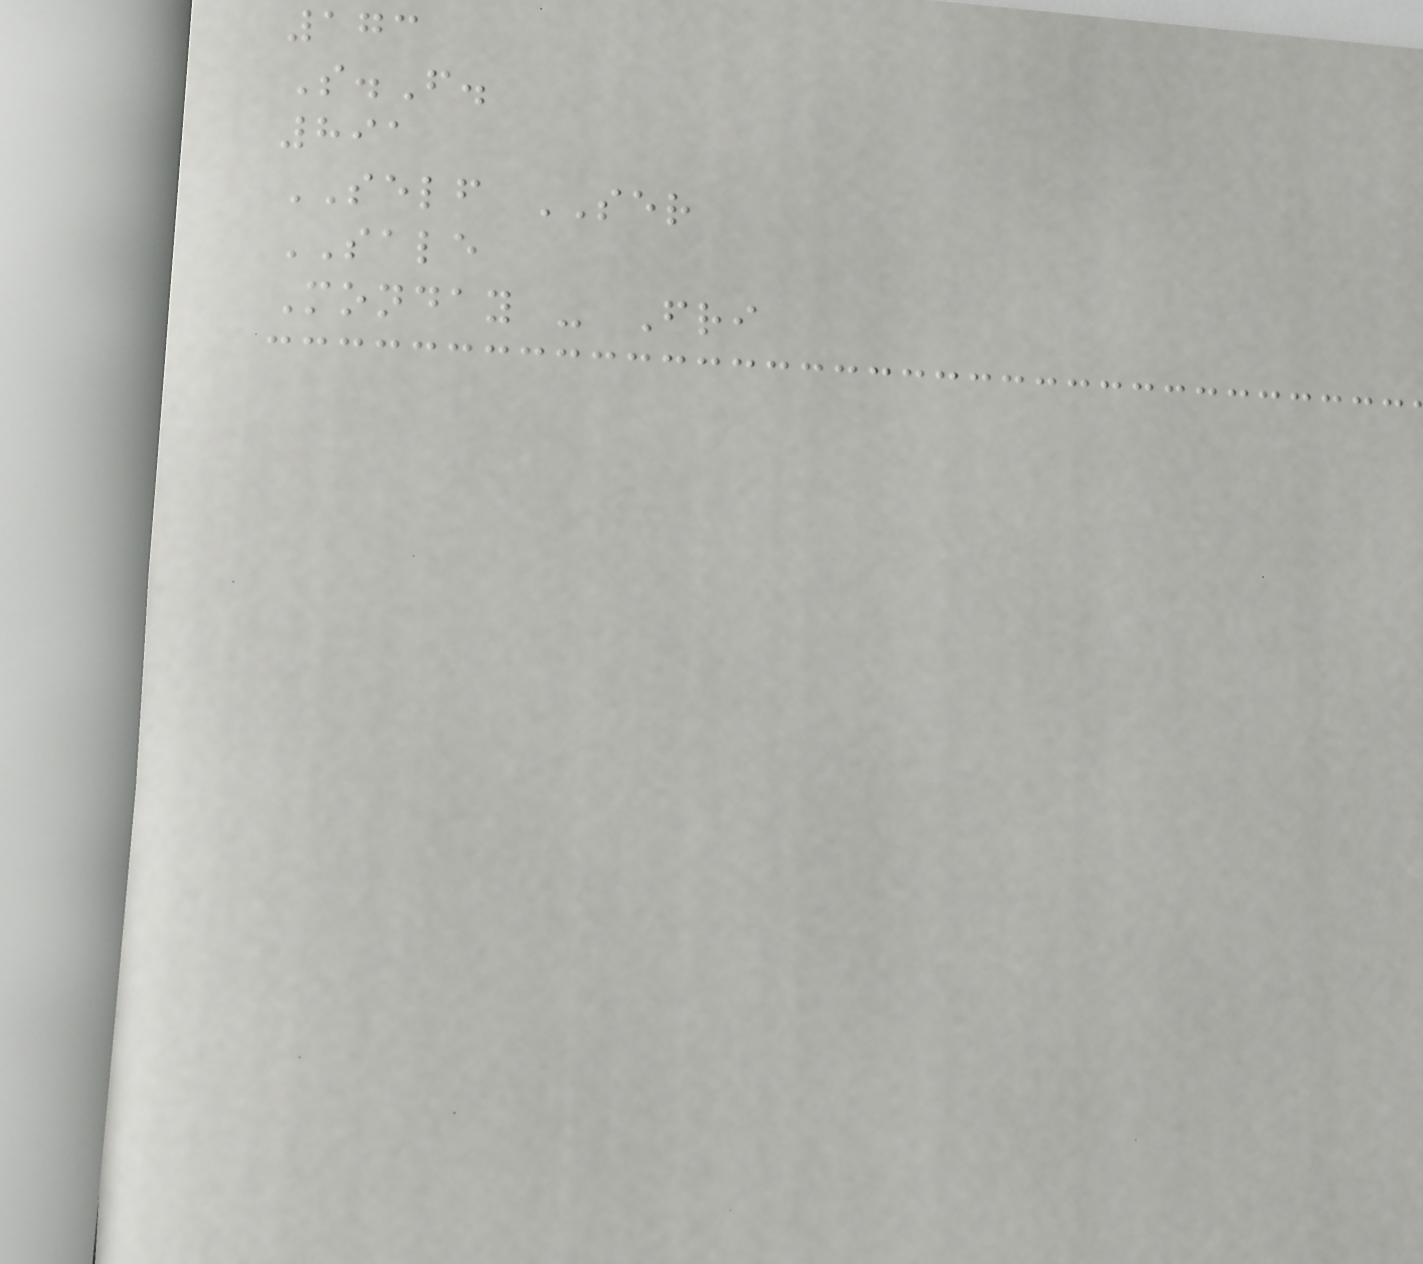173
S.F.
891
SELF SER
SALE
Monday - Fri
